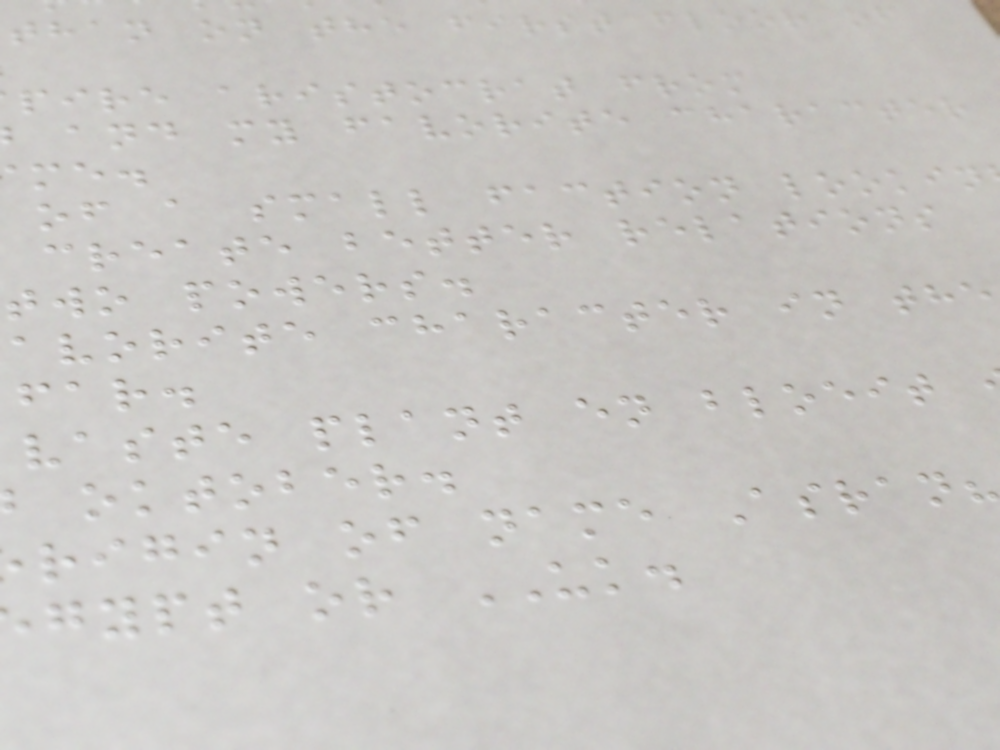than on the first floor of
pire aristocrat from
and my favorite character
of a small faction lookin
create better relations
two powers.
avorite character in the
far.
vaste plant en bloeit
oktober.
rigin of name Asran?
gypt or UK.
